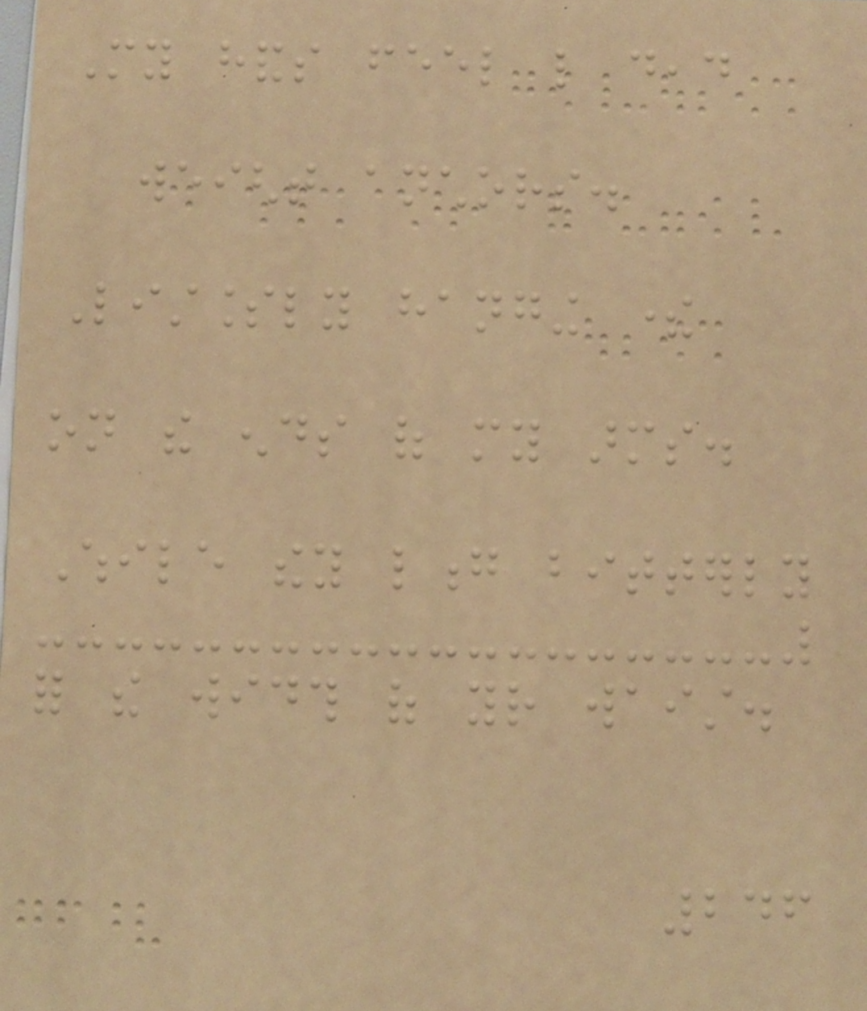My hands feel like dead
weight anchors.
Listlessly hanging there
on the ends of my arms.
While they long bitterly
for the width of your waist.
246
